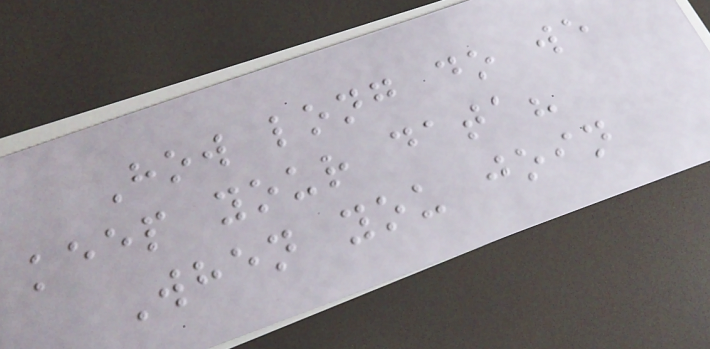How long do we
keep your data?
When you join
